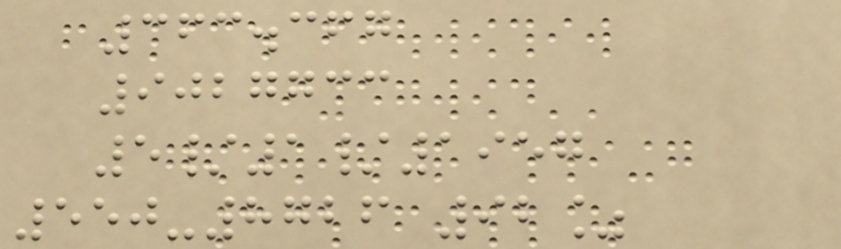363.367
9027733
5/1/1957
550-8726 92%
